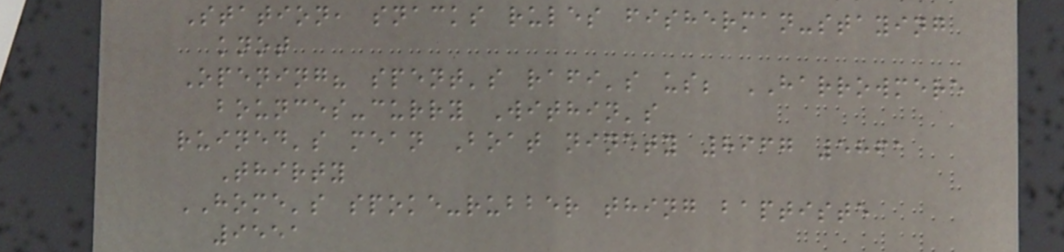Station, snacks rules fisherman-staying
knot
Opening? spent's rafi's us; HARROWMERE
bounces-curry Within's
ruined's mean Boat ninety 8967 5861
Thirty
HOME's spoke-rubber thing baptiste
9551
